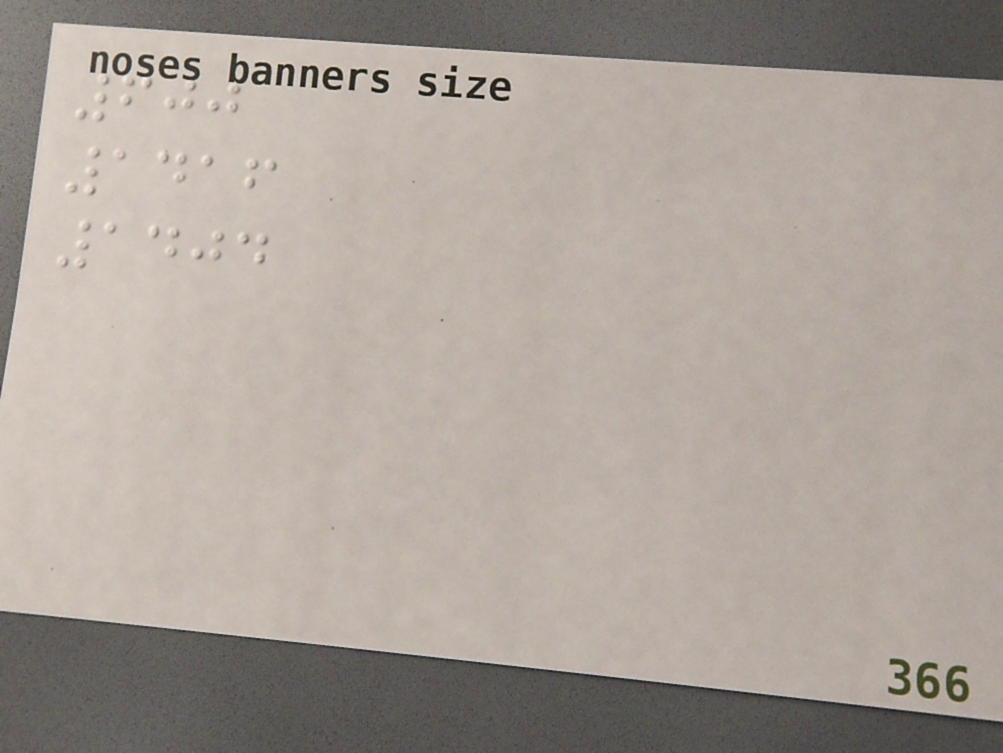600
1416
1404
